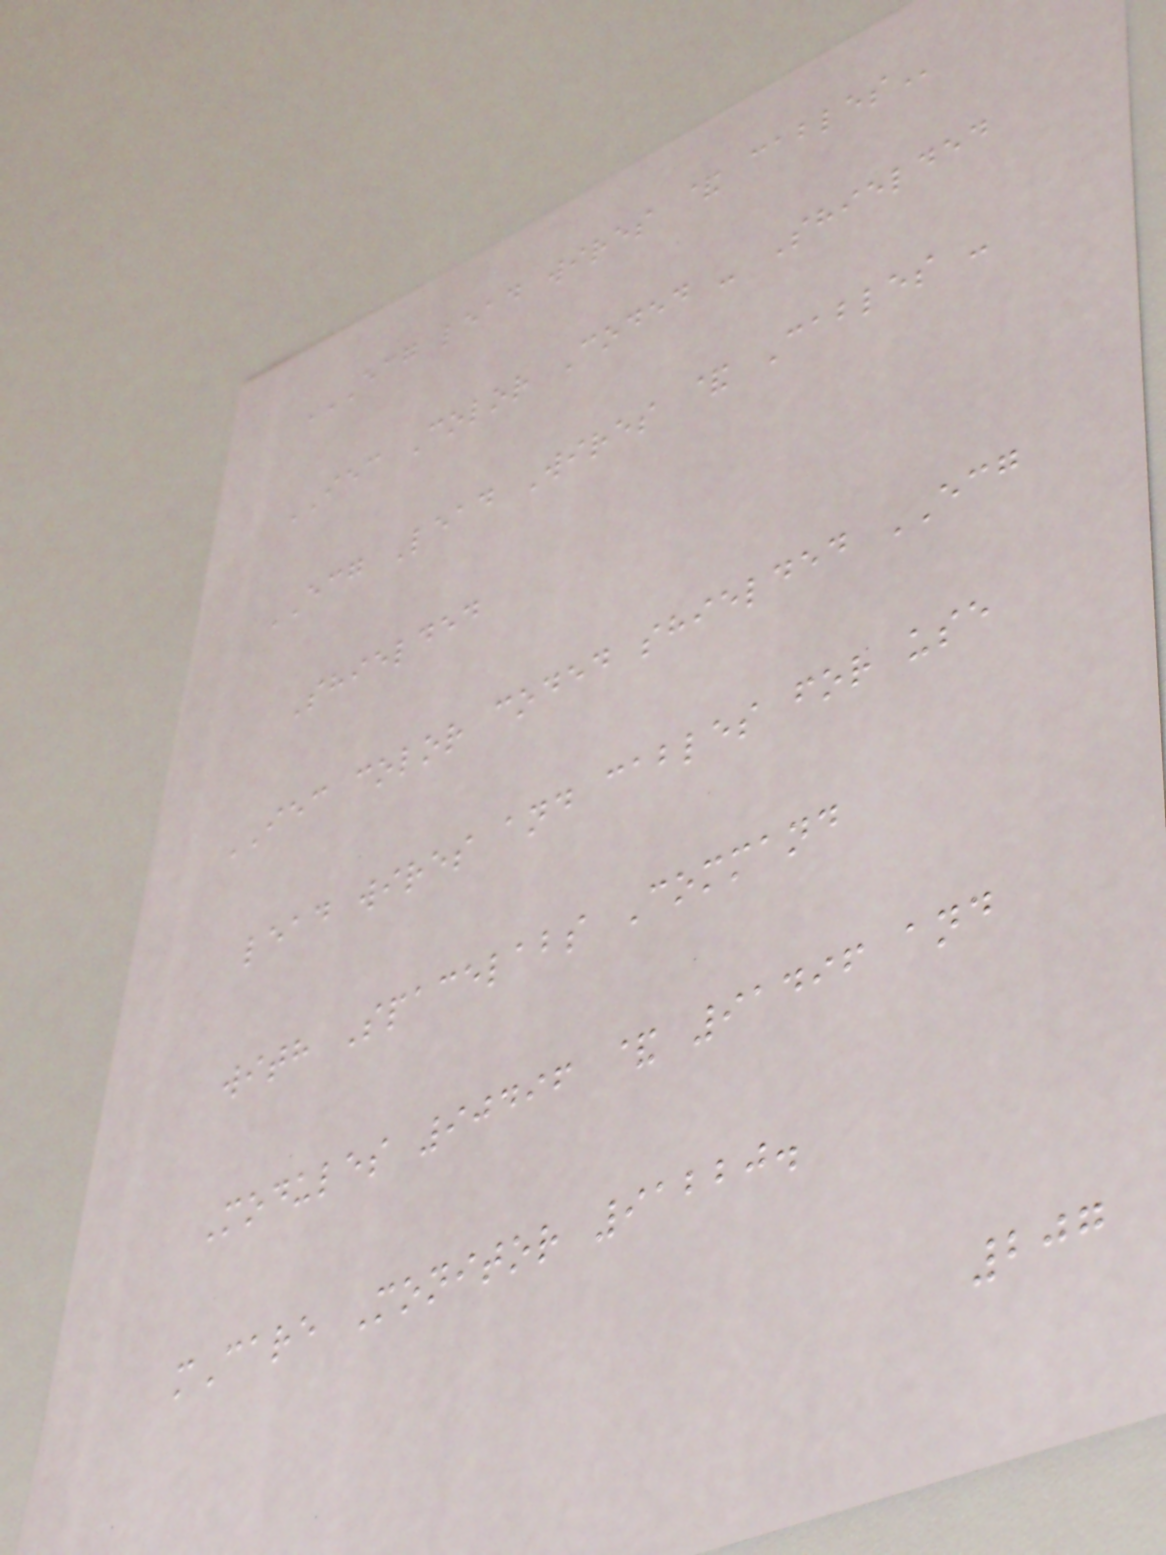ECG LEAD WIRES & CABLES
IEC Color Coded - Shielded
ECG Lead Wires & Cables -
Shielded
IEC color coded shielded ECG
lead wires and cables for use
with Spacelabs Command
Modules 90496 & 91496 and
mCare Monitor 91220.
207
